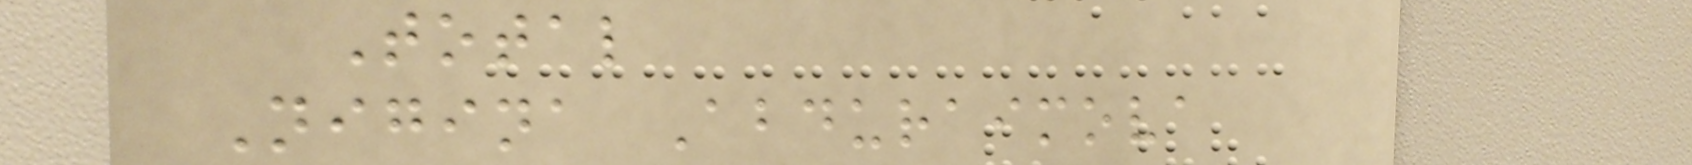Total
Nigina Abduraimova
